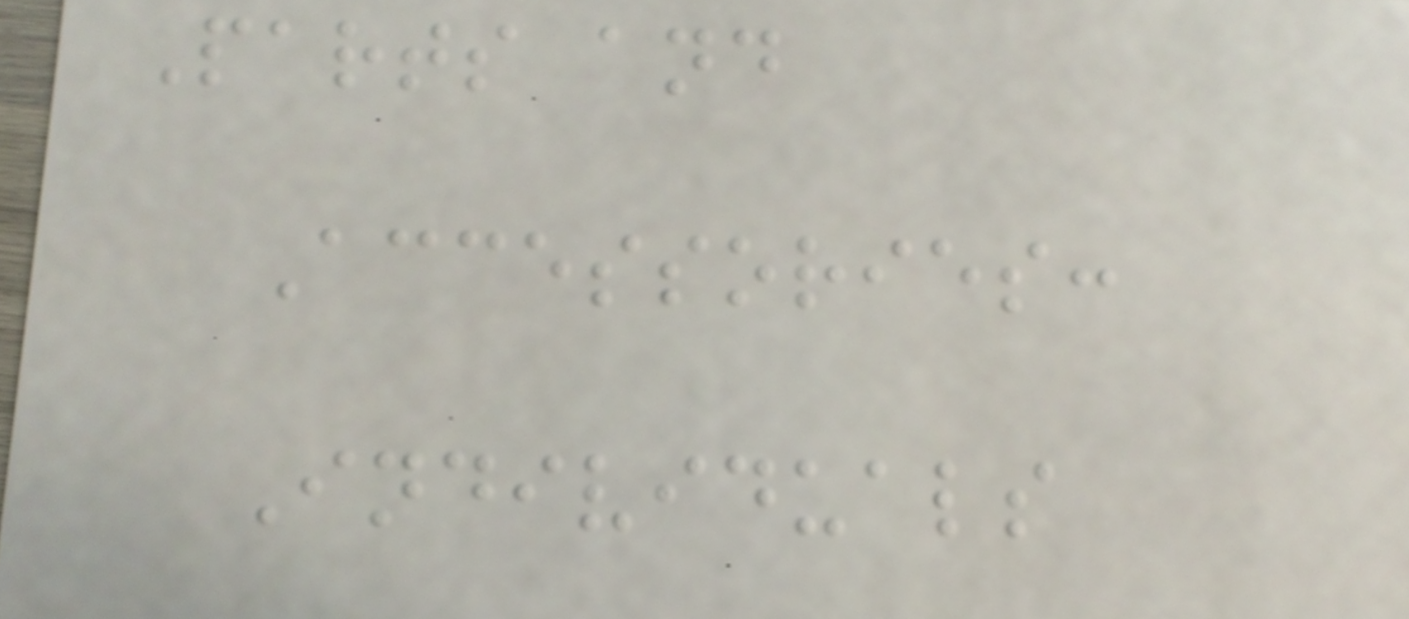Parts and
Accessories:
Individuals
